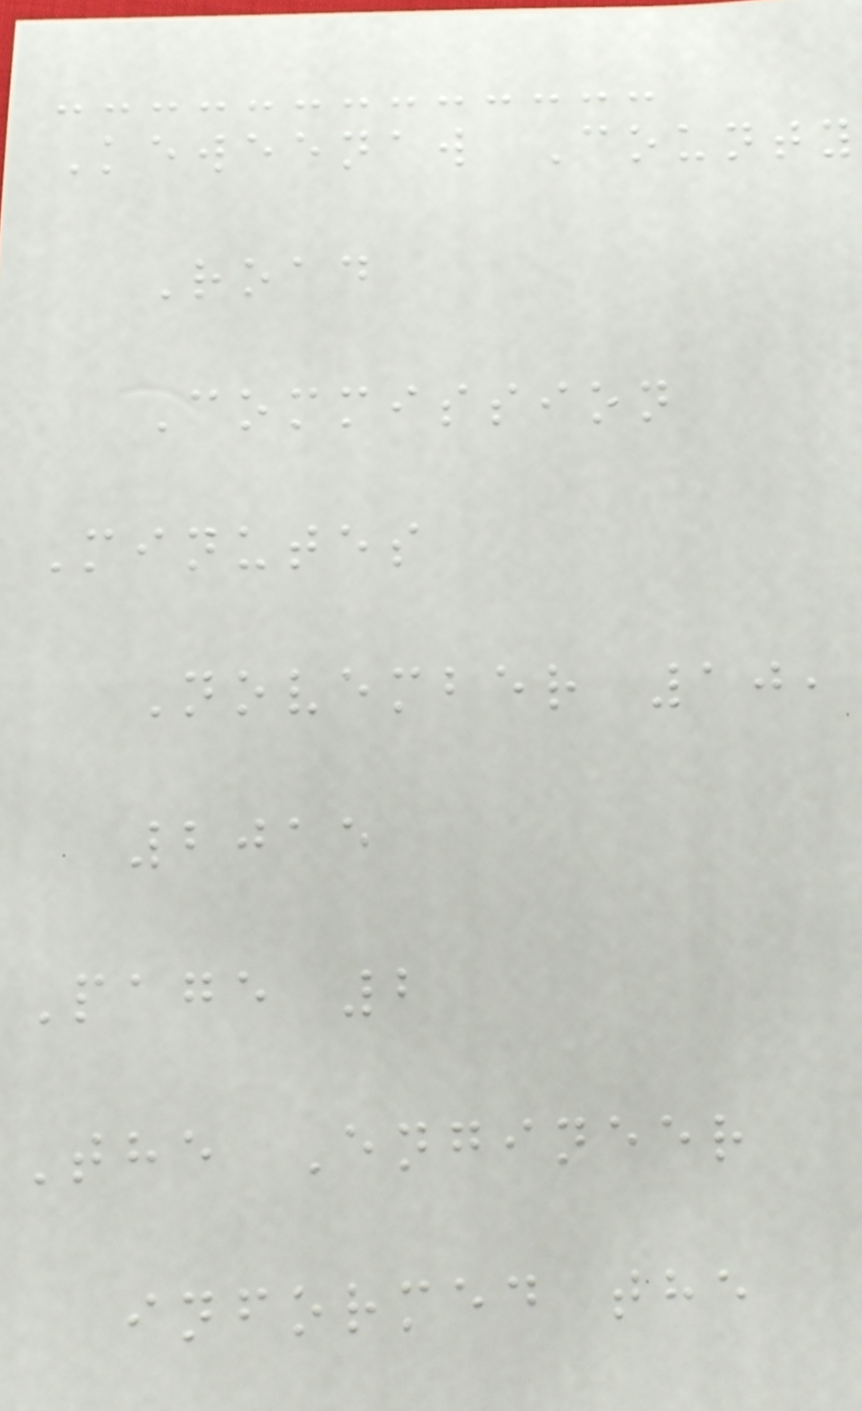Keweenaw County
Road
Commission
Minutes
November 10,
2015
Page 2
The Engineer
informed the
